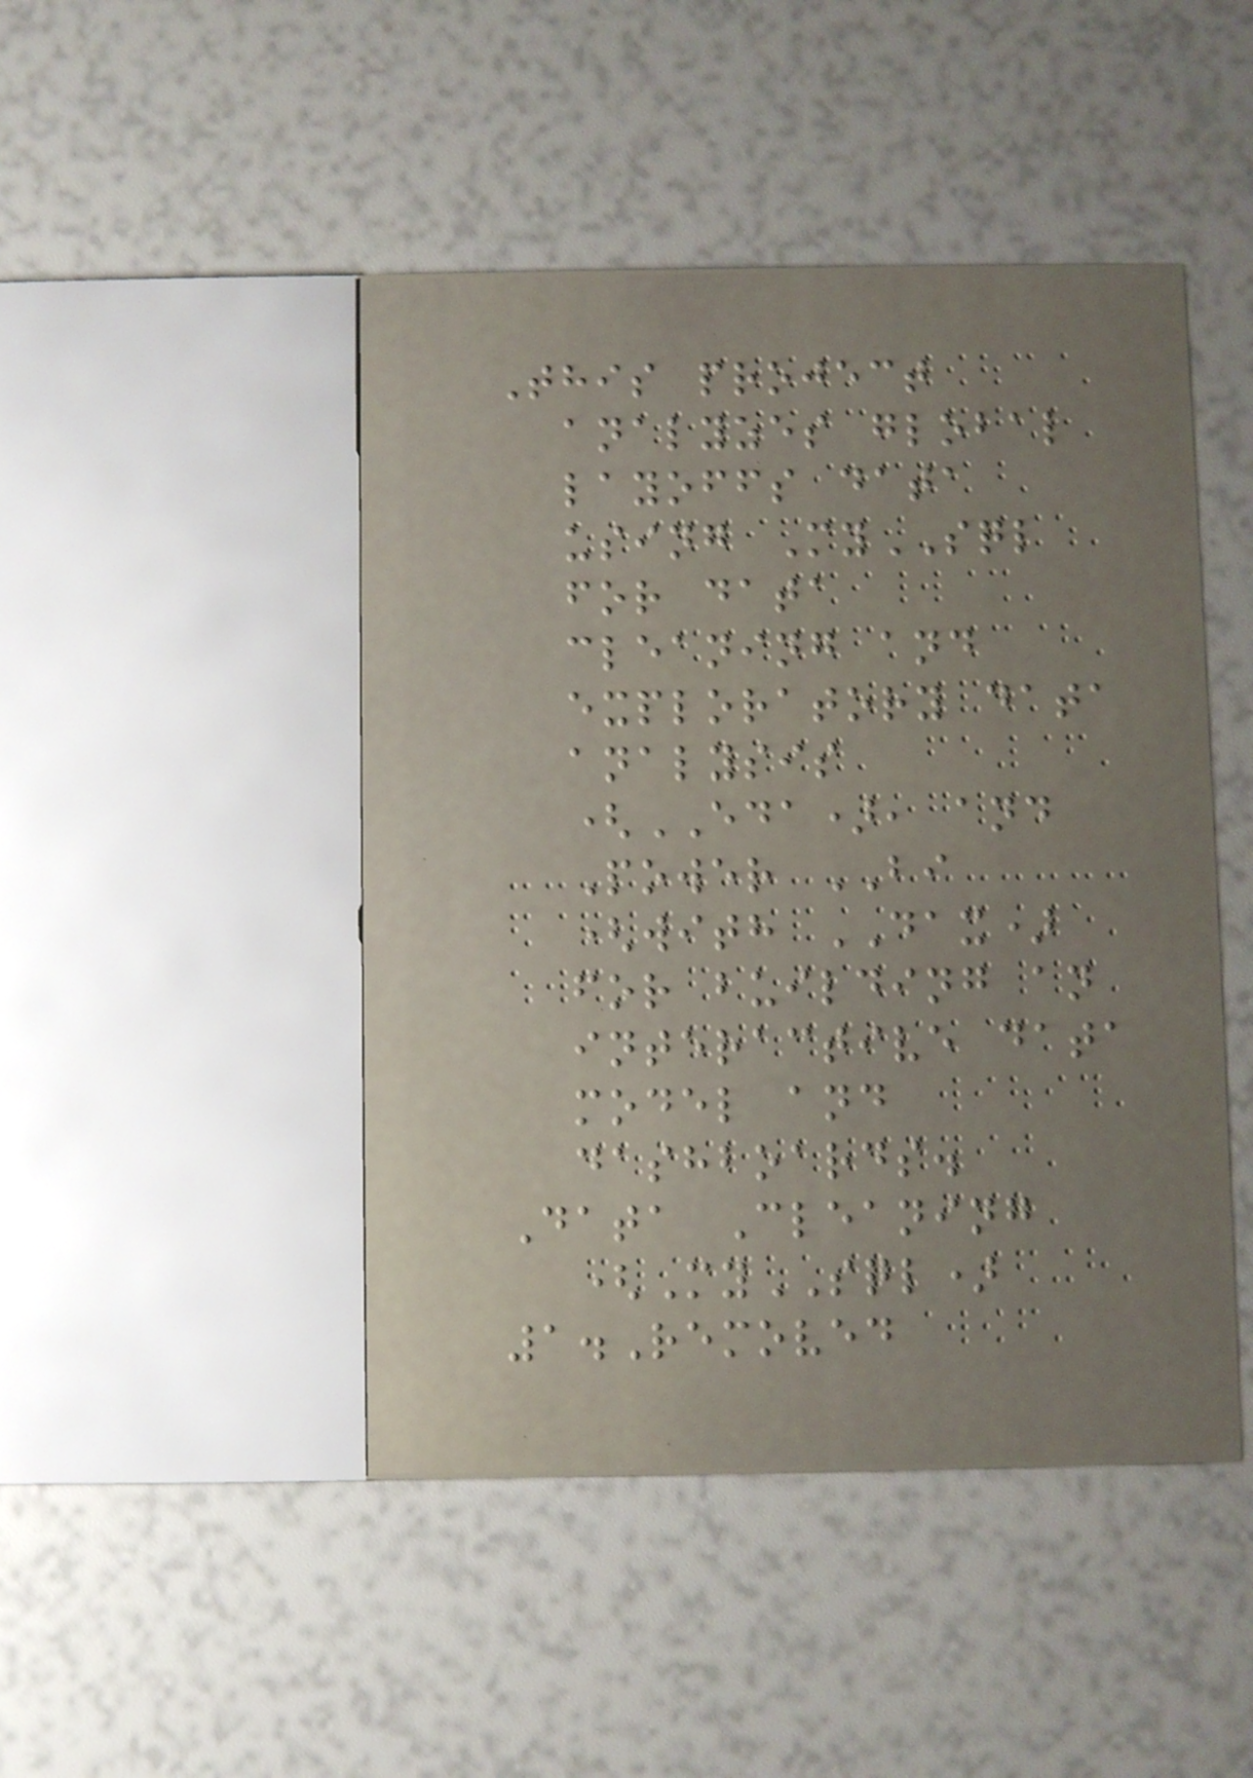This project
analyzes global
layoffs data
using MySQL
for data
cleaning and
exploratory data
analysis
(EDA), and
Power BI
(with DAX)
for building an
interactive data
model and
dashboards.
Data Cleaning
(MySQL)
1.Removed
